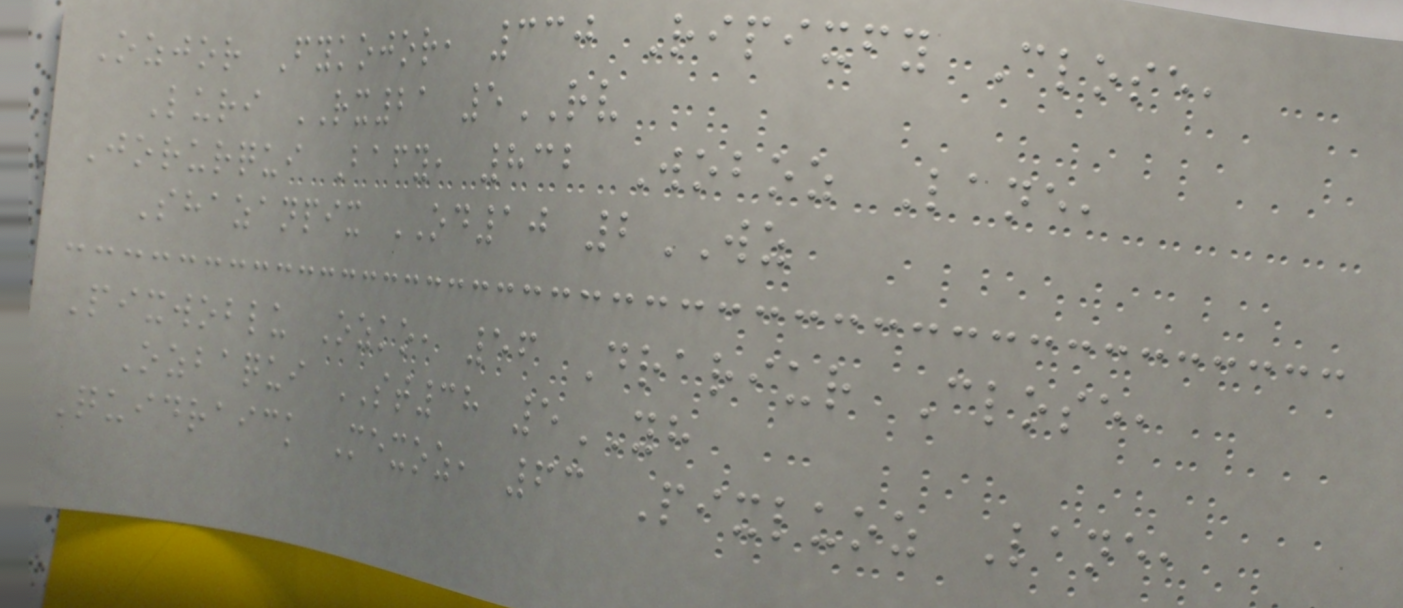Ozjor Fykojor, 330 Ripixfy Close,
Luri RX21 5RV
Jorurqui Bafy, 832 Woboz Lane,
Shazanpix OD10 2WZ
Pixwoblu Ozko, 56 Drariur Close,
Ozbaqui ST38 5YH
Quidraick Mexoz, 63 Pixluoz Lane,
